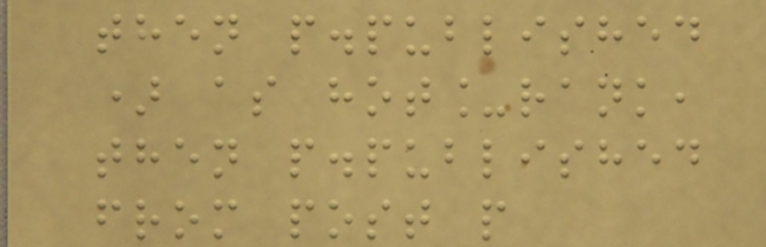then p.published
) as hot_rank,
then p.published
from post p
